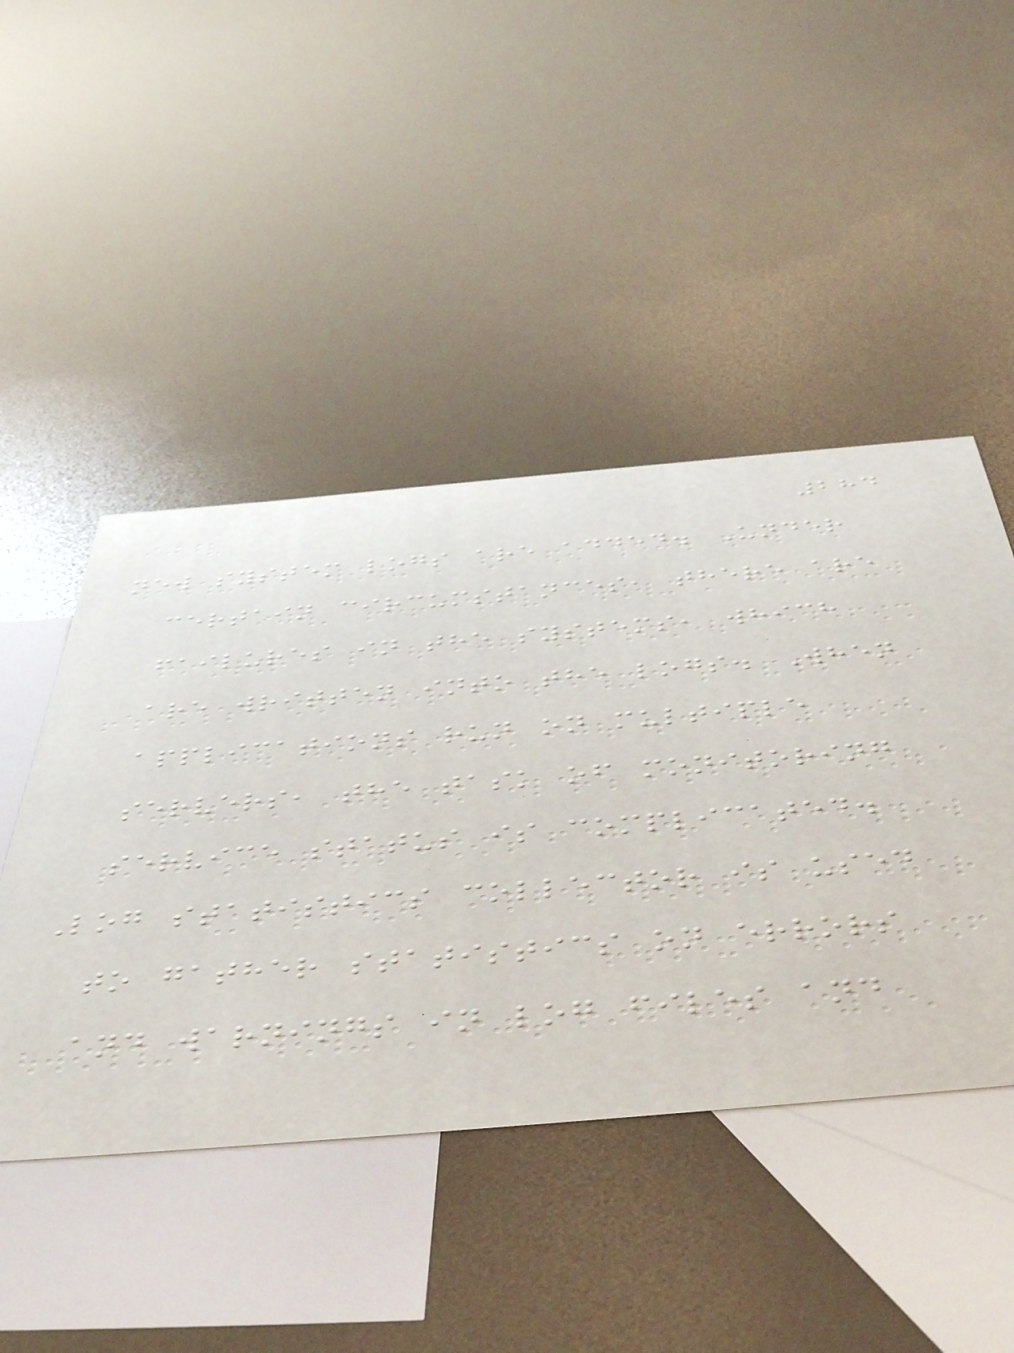284
new system logs are added. Under
certain circumstances, there are
failures in the systems, which
are written into the logs. When
applications run on multiple
servers, the task of monitoring
service status is complicated.
Log statistics collector is used
to gather statistics on errors
and warnings in log files and
